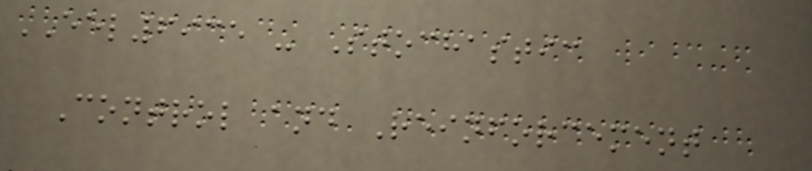EEL6935 - Stochastic
Control and Reinforcement
